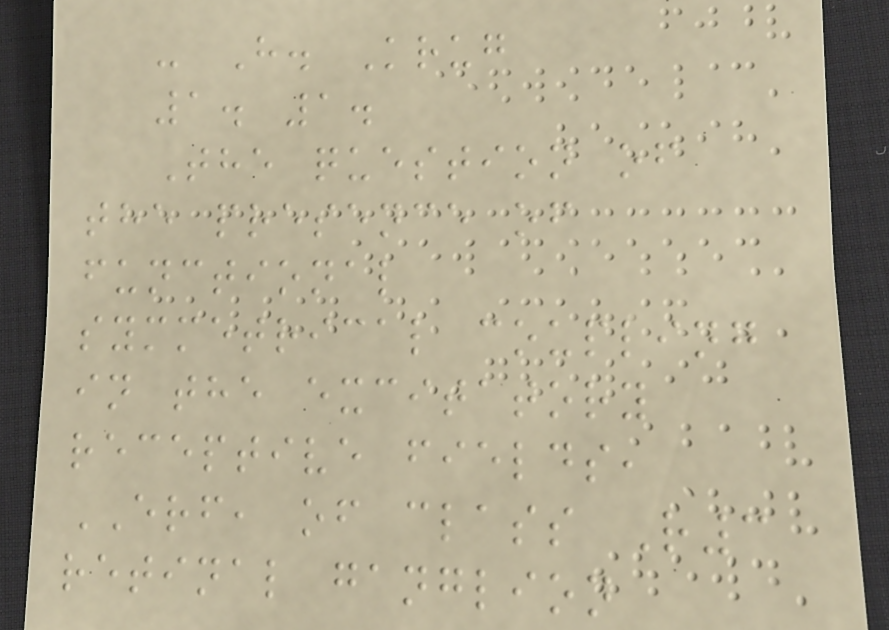- H. Krug
1. 1.
The question of
the presence of
functional
symmetrical coupling
in the excitatory
receptive fields,
ERF, of class R3
retinal ganglion
